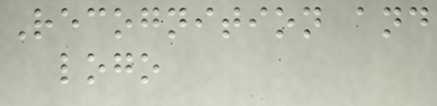Recognition and
logo
